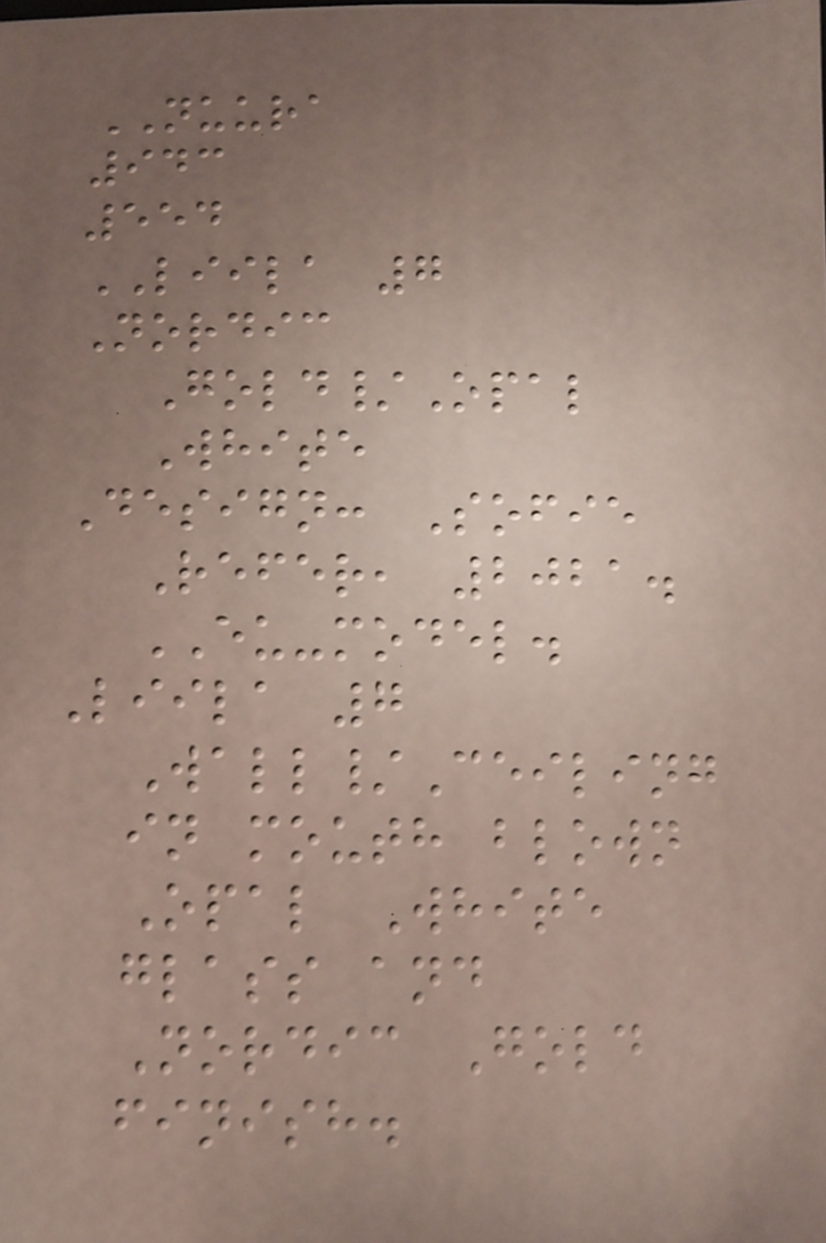NUURA
943
554
LIILA 7
Nordic
Gold/Opal
White
Design: Sofie
Refer, 2021.
EU-model.
Liila 7
Wall/Ceiling
in mouth blown
Opal White
glass and
Nordic Gold
finish.
